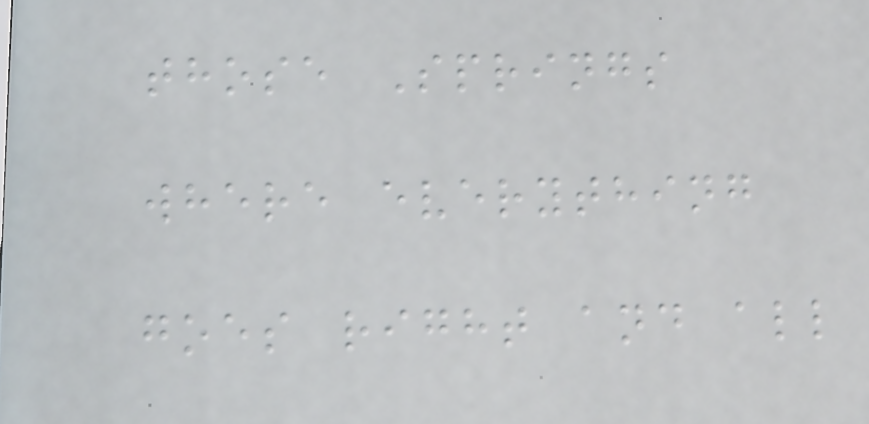those Springs
where everything
goes right and all
